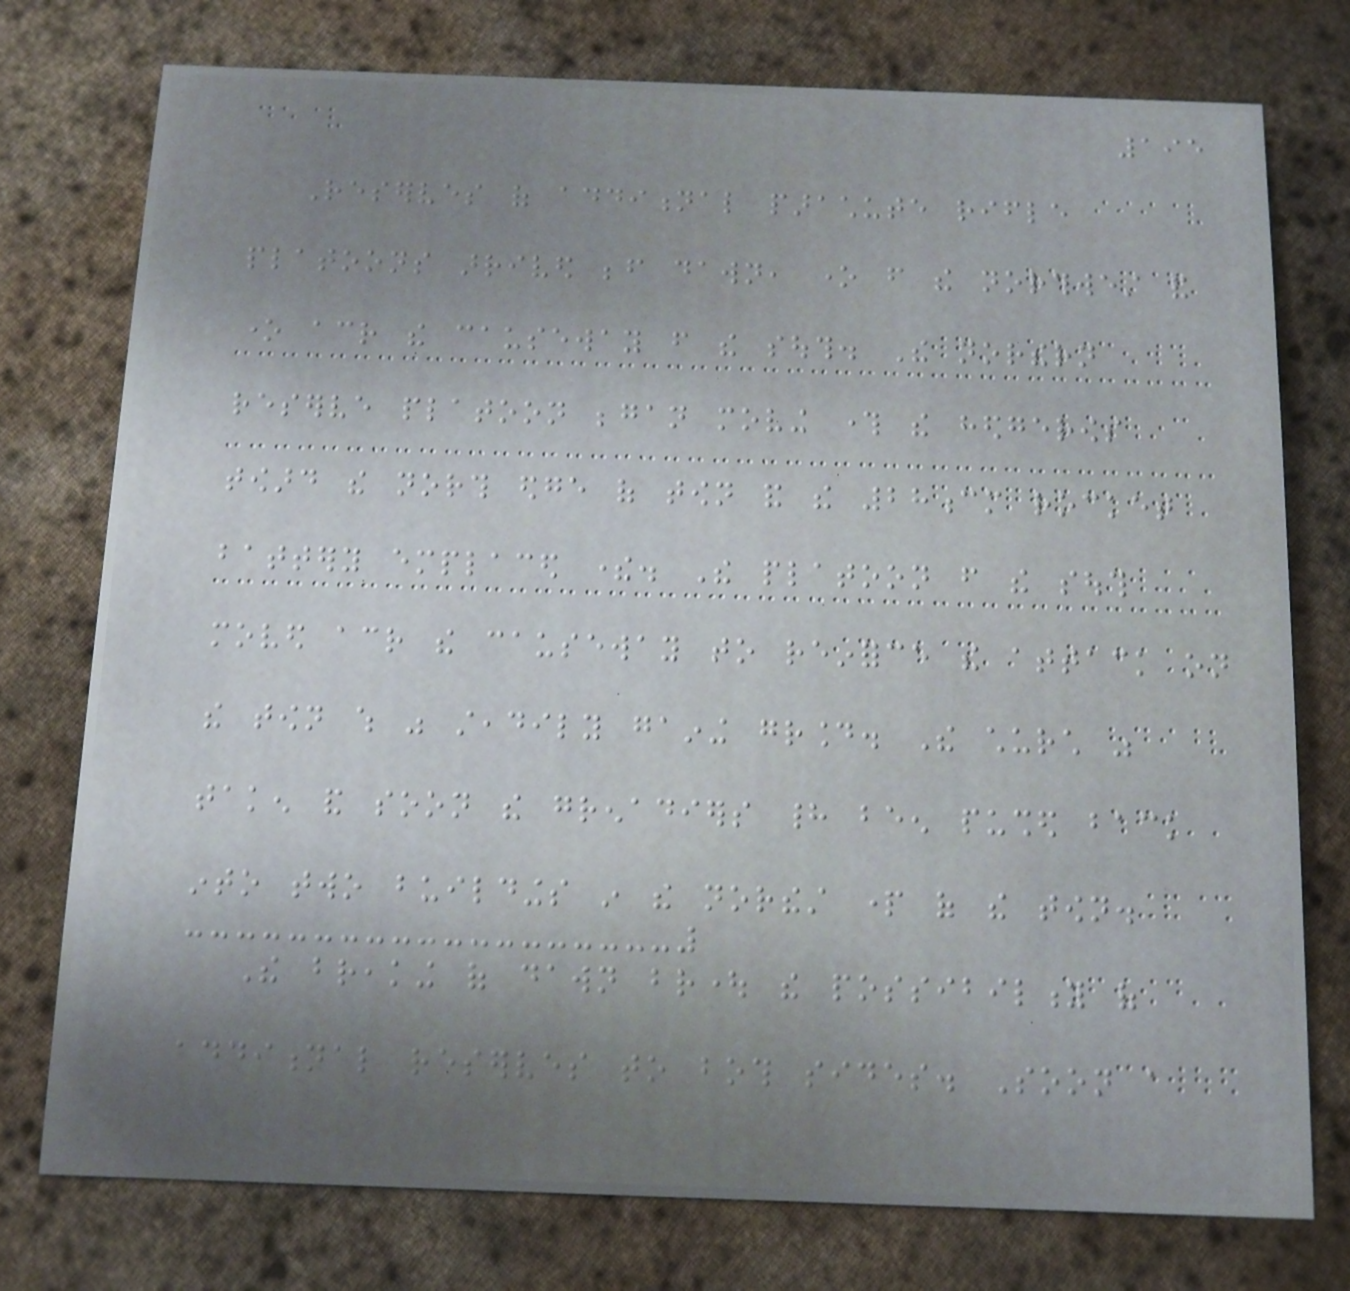195
Reserves of additional parachute rifle
platoons arrived before dawn, one from the northwest and
one across the causeway from the south. The northern
reserve platoon began moving through the hedgerows
toward the north edge of town and the 28cm rocket
battery emplaced there. The platoon from the south
moved across the causeway to reinforce the attack on
the town which was steadily gaining ground. The church was
taken and soon the grenadiers had been pushed back
into two buildings in the northest part of the town.
The breaking of dawn brought the possibility of
additional reserves to both sides. Soon a
